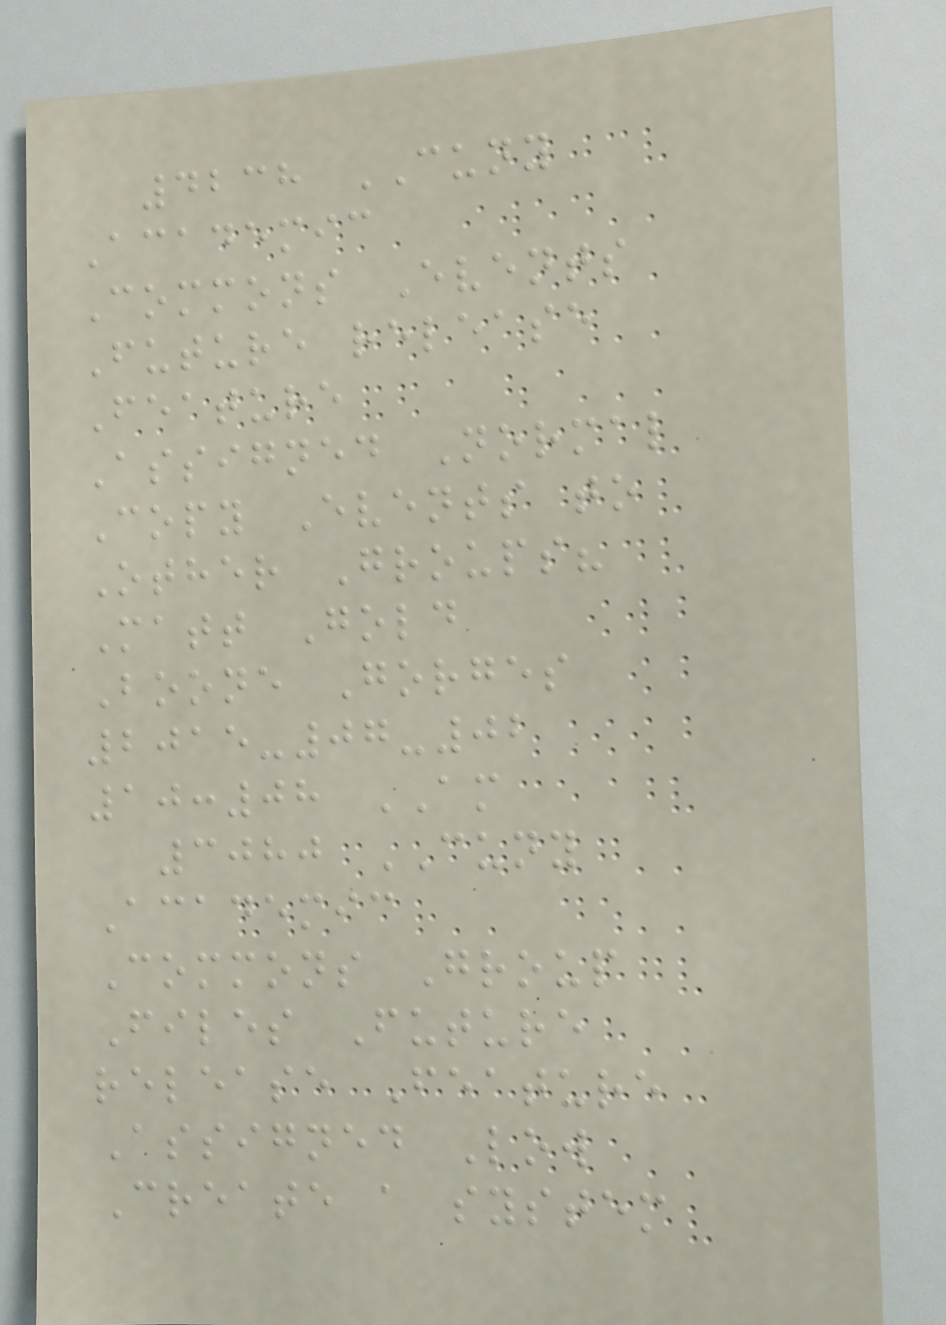4238 CUNY
Academic
Commons Events
Future release
Feature
Assigned Normal
Copy Events to
Other Groups?
Matt Gold
Boone Gorges
2015-07-02
10:08 AM
3080 CUNY
Academic
Commons Group
Files Future
release Feature
Assigned Low
Create a system
